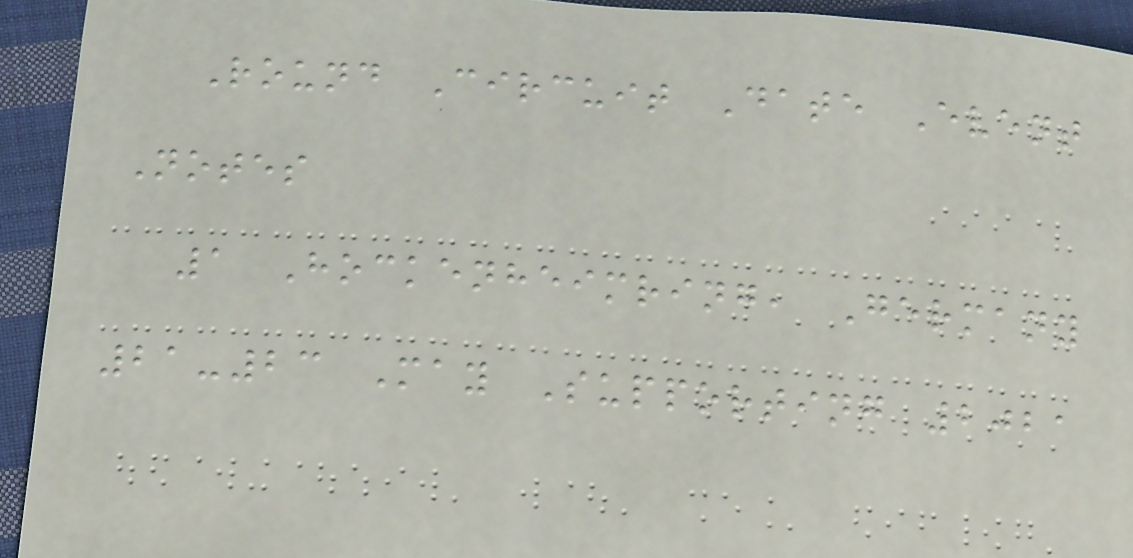Round Circuit Date Event
Notes
1 Hockenheimring, Germany
21-23 May Supporting 2021
